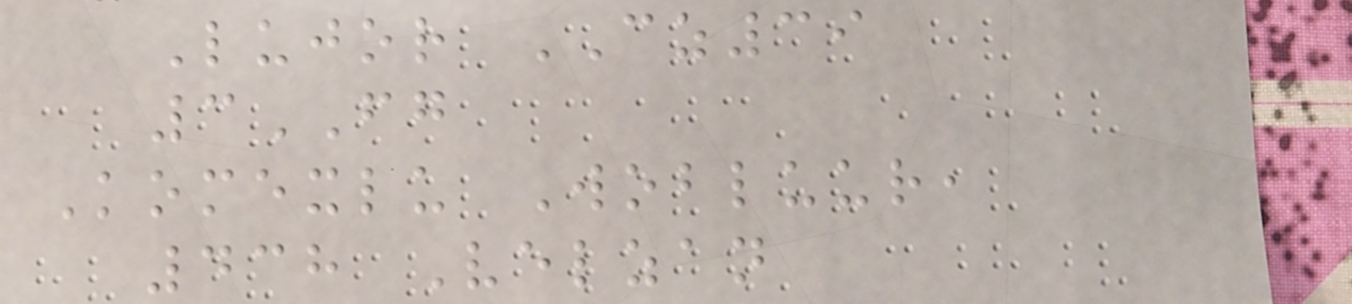Lujor CZ39
3FG
Komexlu Wobluur,
438 Velzan
